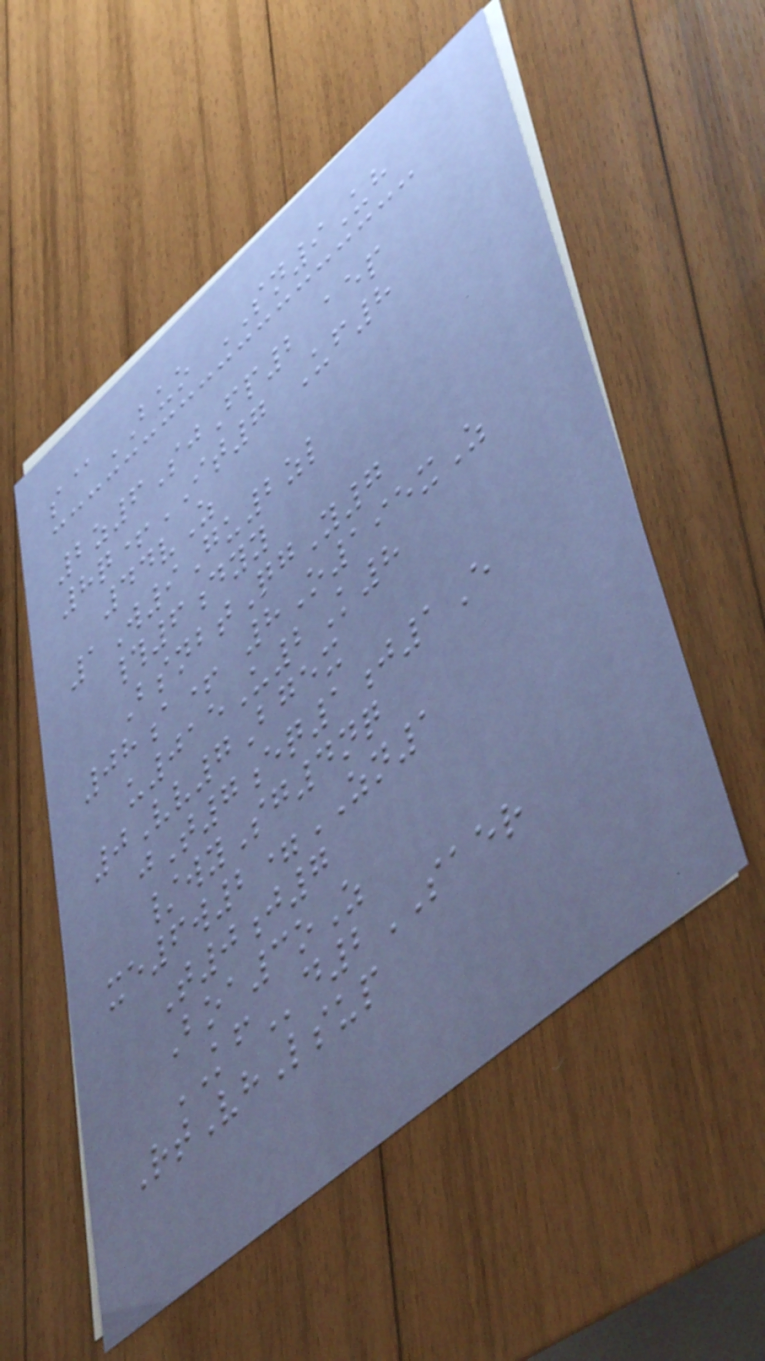s@BUO SN9Uh
2z6SjFp2 aep
8q+IT7 Uf8
44vZ
1W9Gu2zl
#6dyy
BsnbtQgY7
08a+ 8O195xZ
u015U2K8
0Vv7Bgex
jT7eq1j1E
/wySg4nq
xe6w2=ZN1
T0j7
Boa3oZ
KFd2SAER
RtVhLsup
